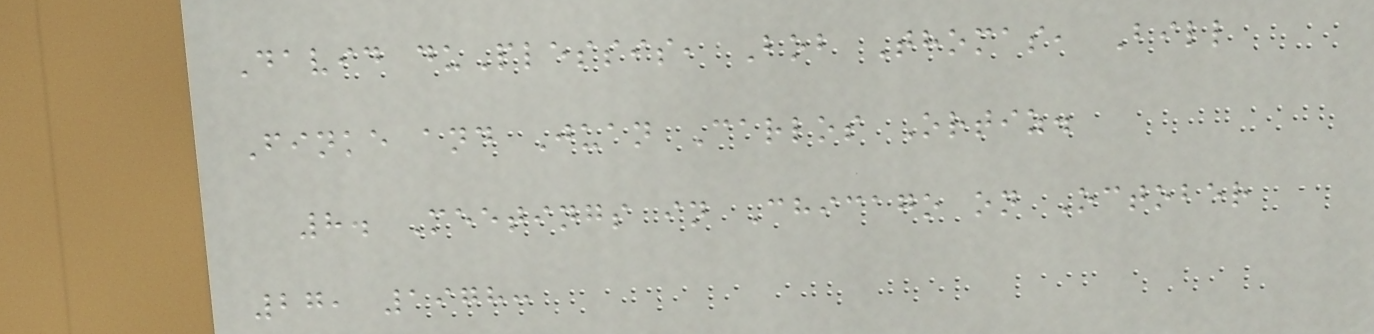David duPlessis, Bob Thomas, Bill
Finke and Juan Carlos Ortiz.
8. Meetings in Chicago on October
27, 1978:
